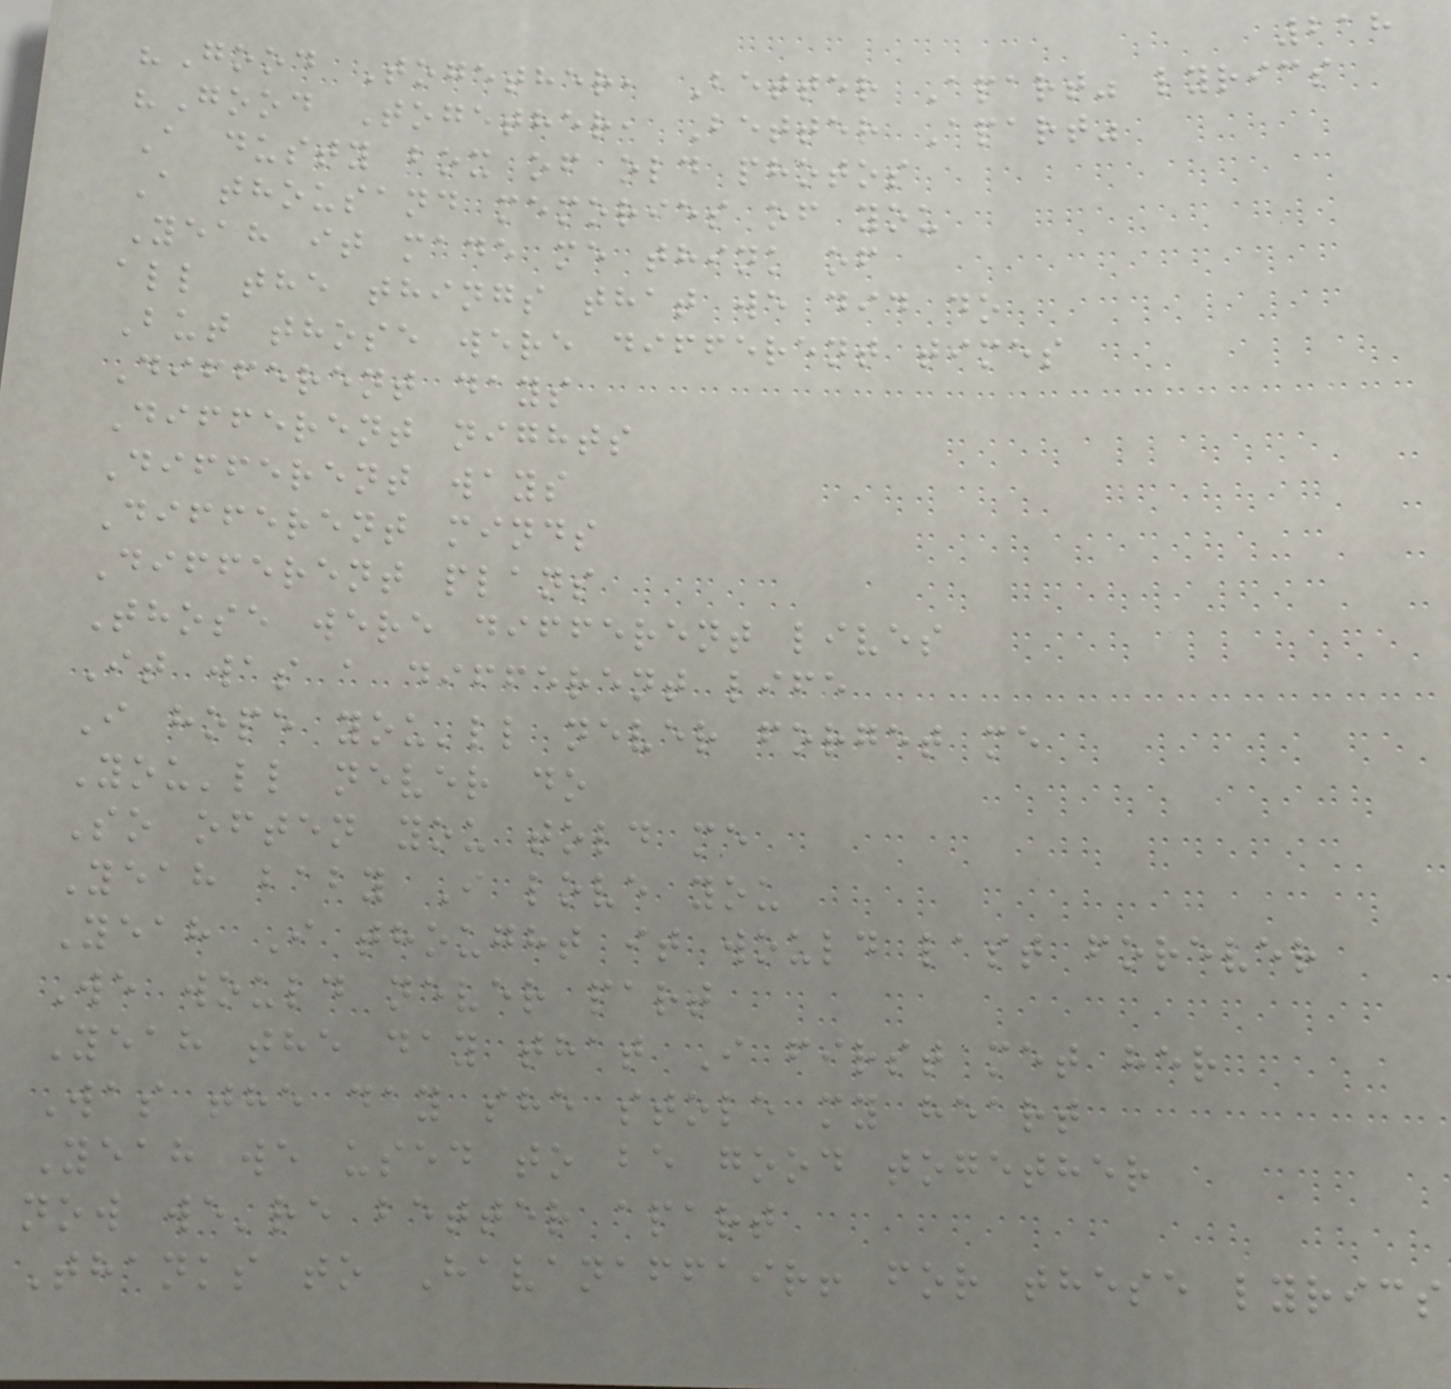218
"Good Together, Better Apart" lyrics
"Good Together, Better Apart"
A dusty box of old photos
A thousand memories of you
Yeah it made me think of
all the things that we did do
But those were different times
Different days
Different nights
Different ways
Different minds
Different plans
Those were different lives
It was a different life
I hope you'll never forget me
You'll never do
So often you told me
Yeah baby I love you
Yeah I thought it would last forever
We would never part
Yeah the day that I first met her
Was the day she stole my heart
Yeah we used to be good together
now we're better apart
Thanks to Havanaffair! for these lyrics
